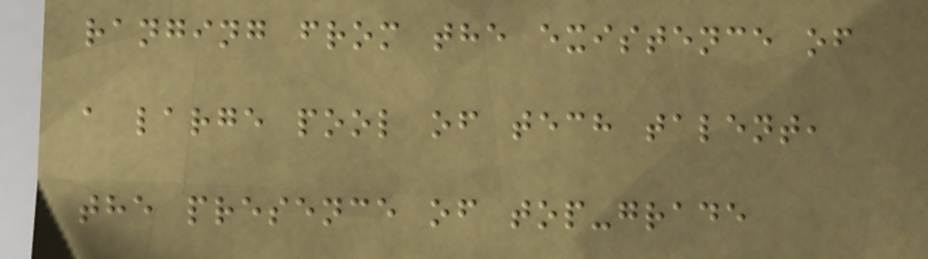ranging from the existence of
a large pool of tech talent,
the presence of top-grade
